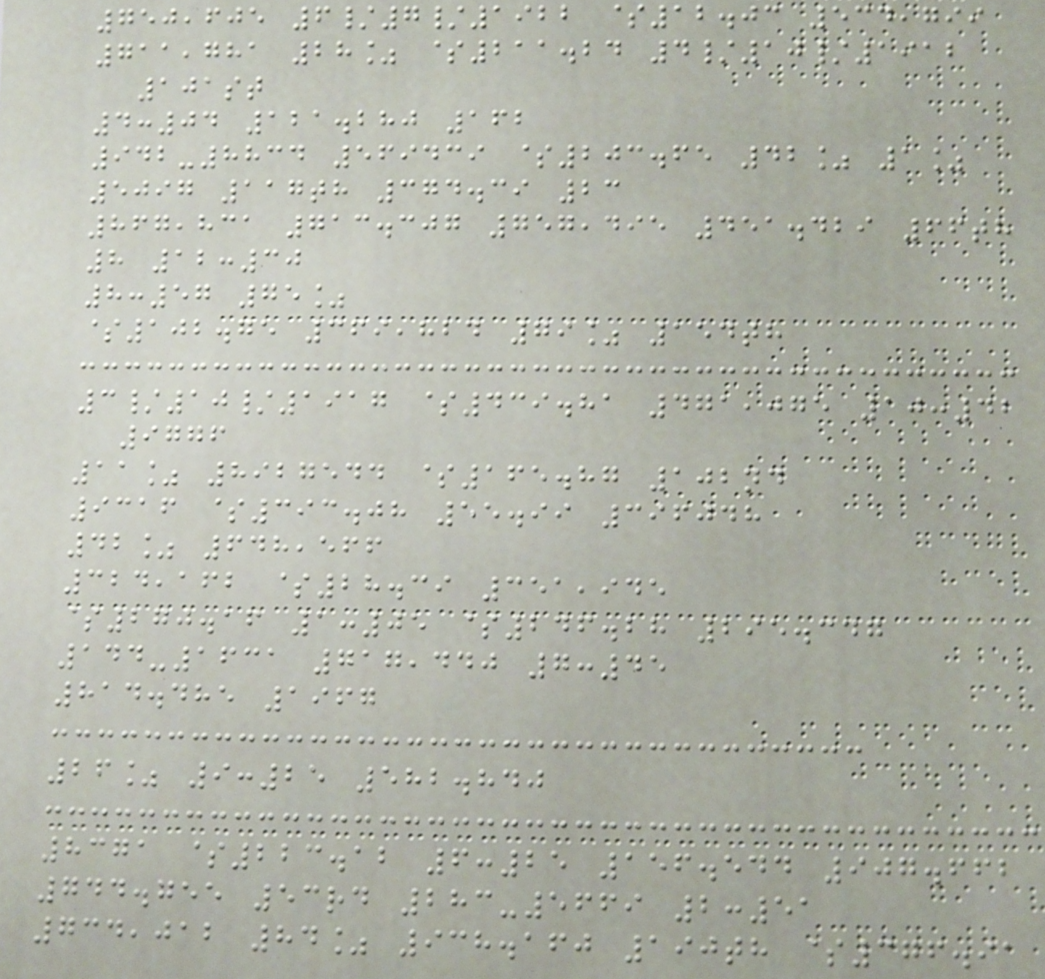750,605 6/7/1922 $12.03 534,799
711,781 28% $211.24 4/10/1912
101st
4:04 121.280 162
942-8834 569439 $203.65 42% 1%
5097 117th 374.39 23
867,831 713.307 757,495 451.429 66th
8 12:30
8:57 75%
$102.75 369,824 79% 154th
3/10/1917 $439.81 471,075 10:42
9776
11% 8927544 $165.87 102nd
9316 $393.08 55.99 396048
42% 648,566
324,162 $28.39 351,945
$270.16 1:05 $246.28 295.347
144-1631 717,440 7:45
814.485 1967
26% 9:25 582.840
8371 $223.12 6:25 156.544 907.662
744.755 53rd 283-5669 2:51
734,012 84% 938.160 190th $376.91
